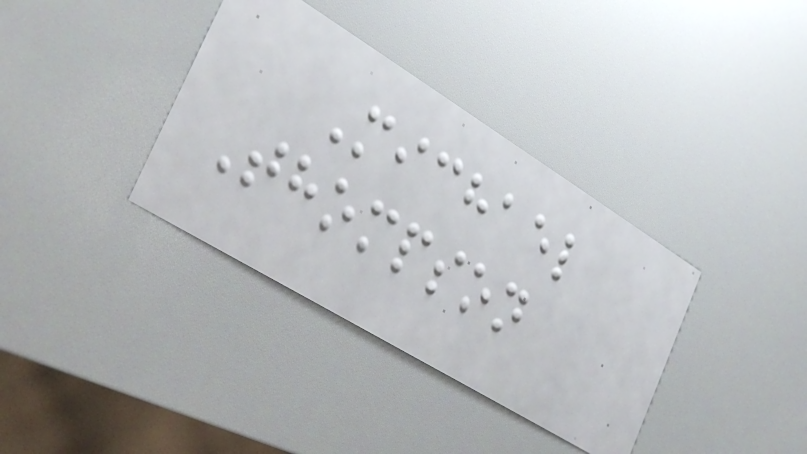Michael
Thompson
